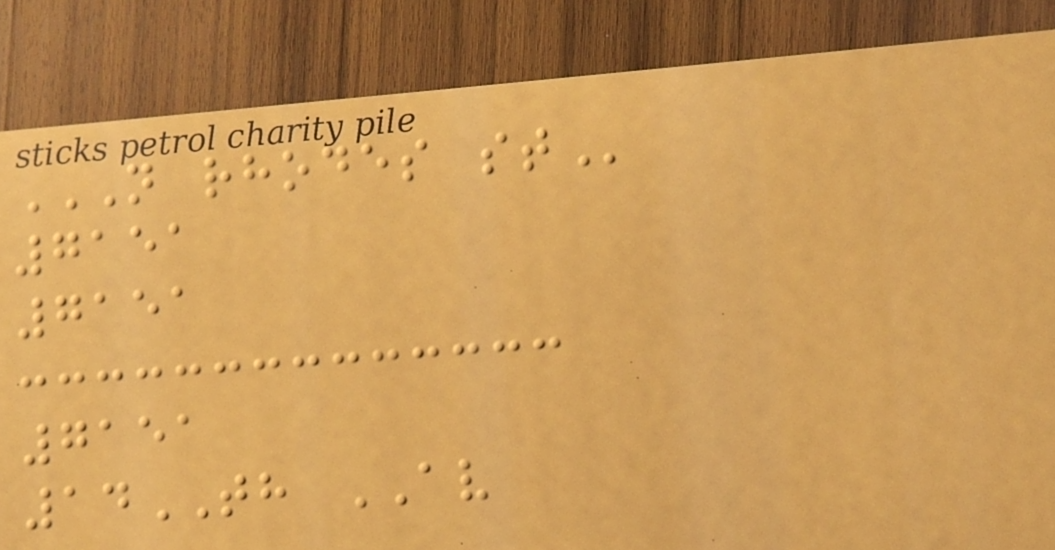N RHODES ST
7151
7151
7151
14TH AV
